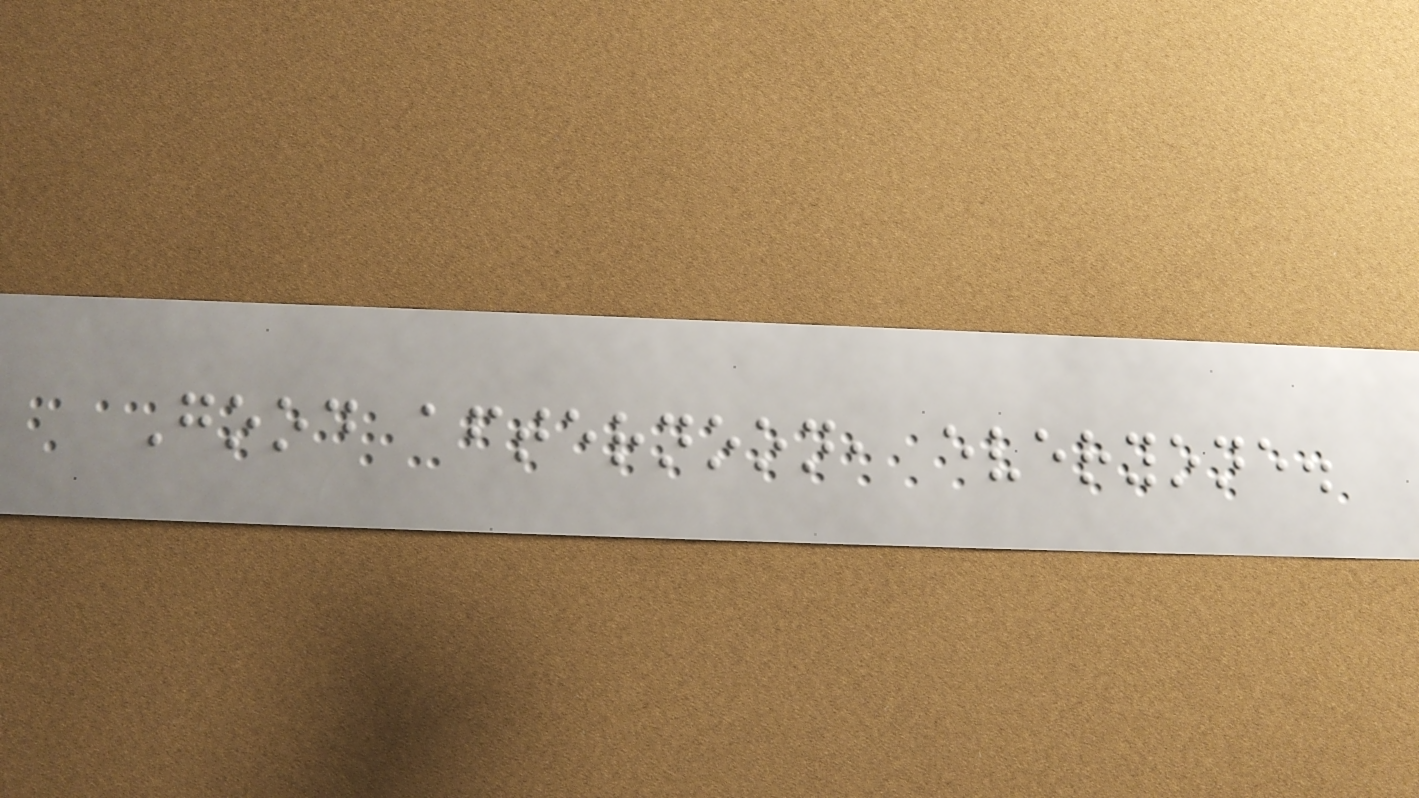Good afternoon, everyone.
